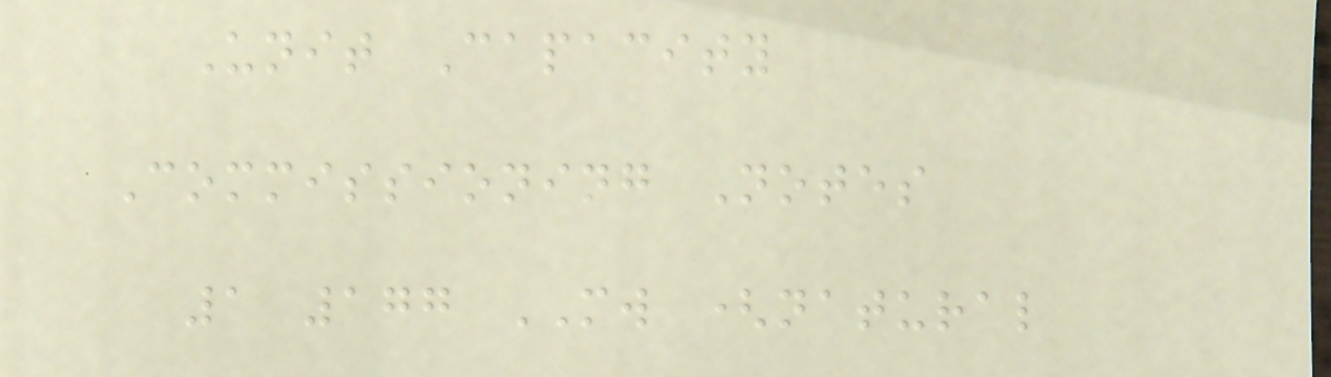Unit Capacity
Commissioning Notes
1 177 MW (natural
